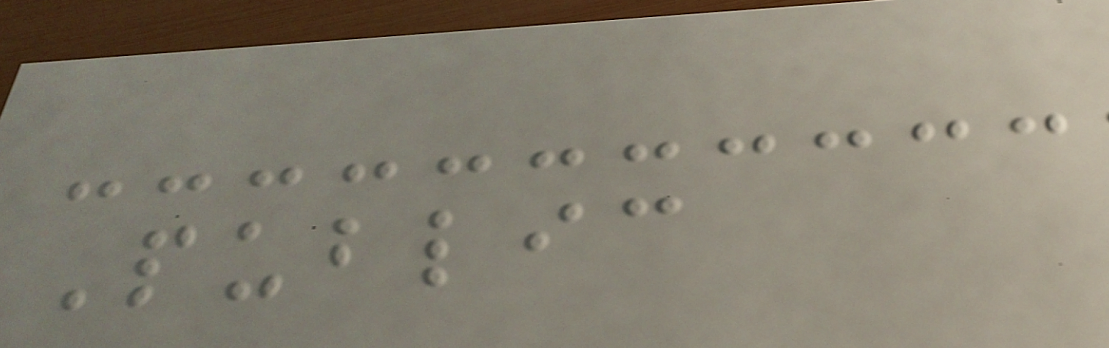Public
